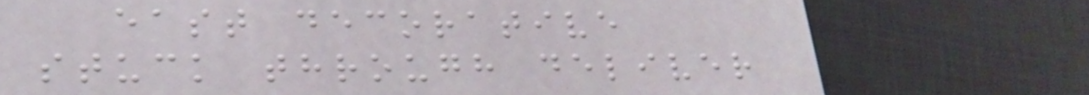east decorative
stuck through deliver
